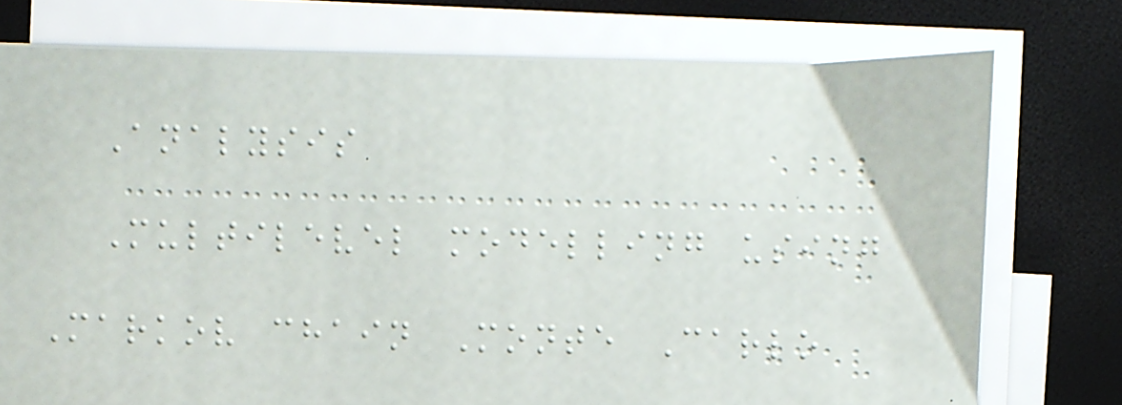Analysis
Multilevel modelling using
Markov chain Monte Carlo
